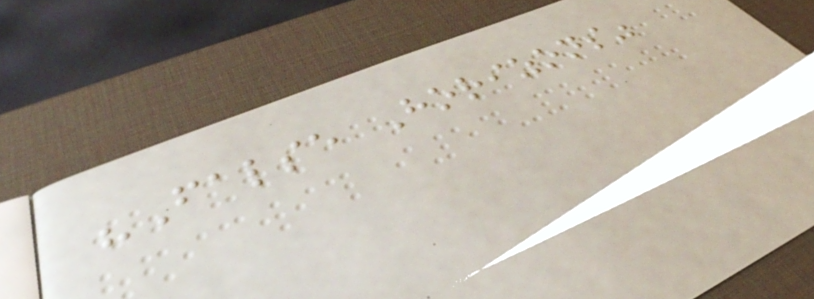"False Horizons"
